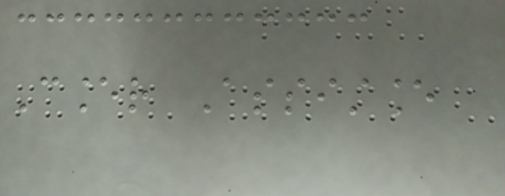Cancer Assistance
